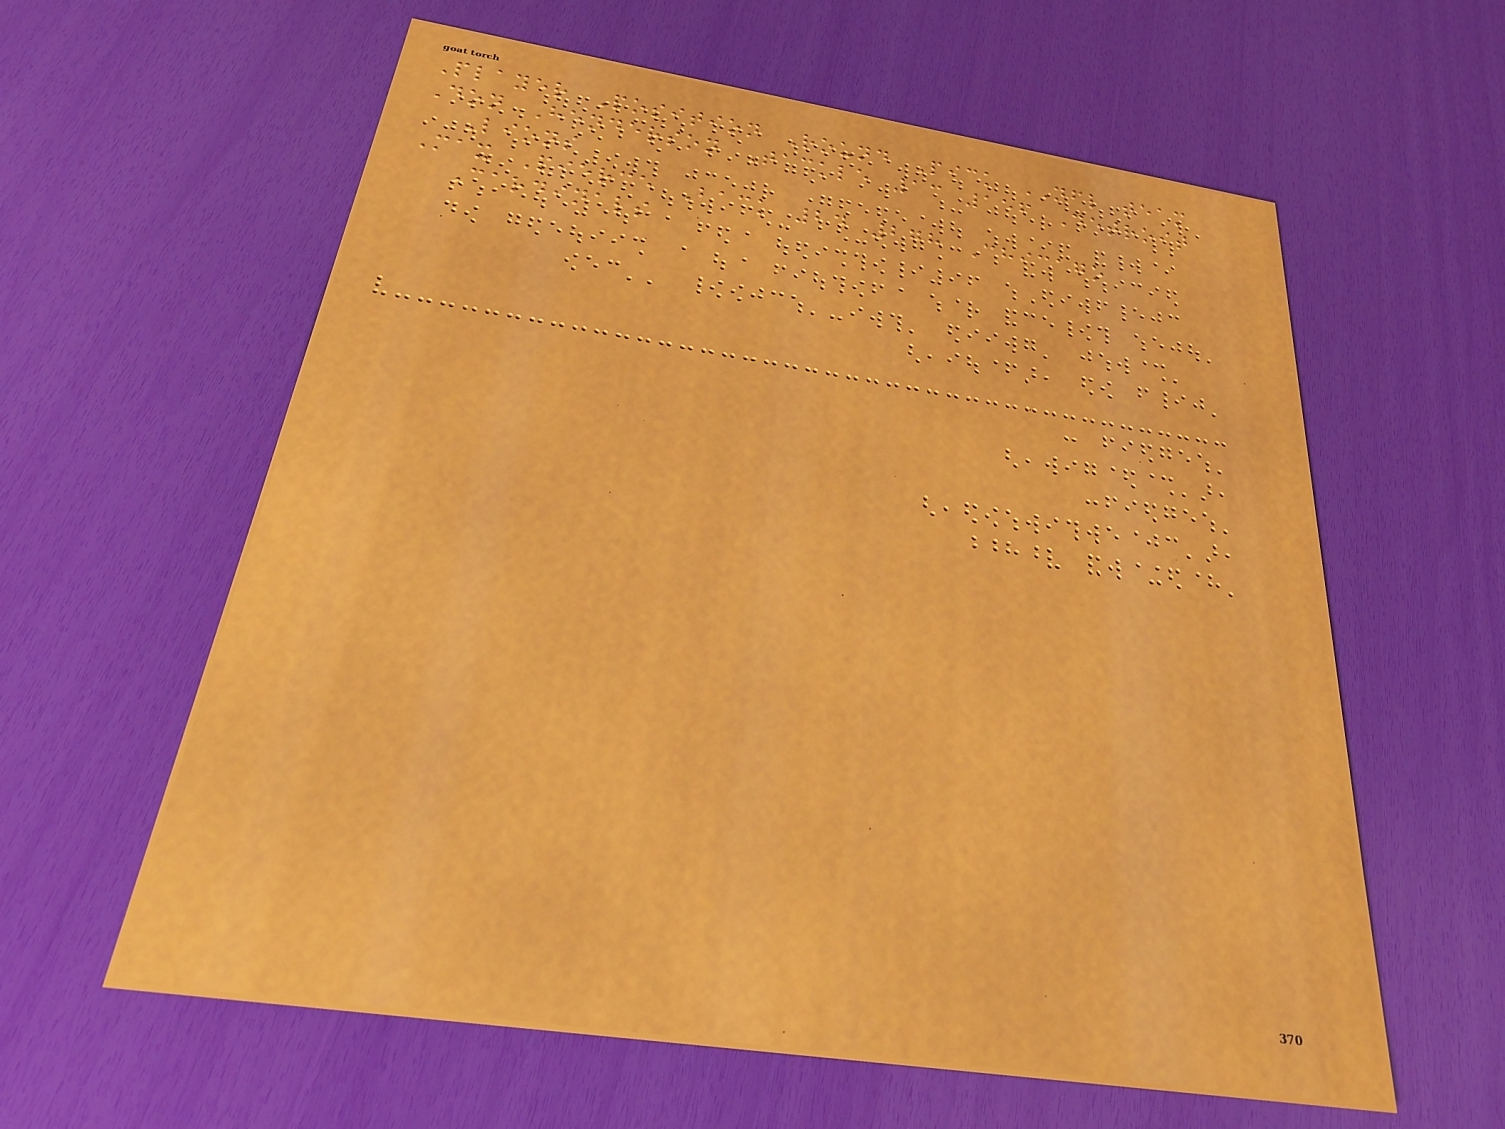Player Position Round Pick NFL team
Don Henderson Tackle 13 156 Detroit
Lions
Max Pierce Back 24 278 Chicago
Cardinals
